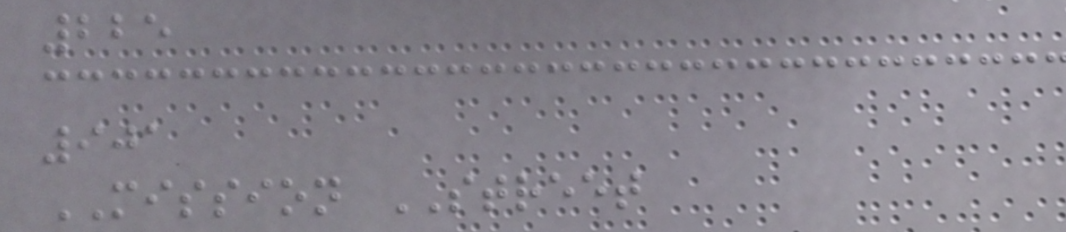225
901
MISSION STREET
